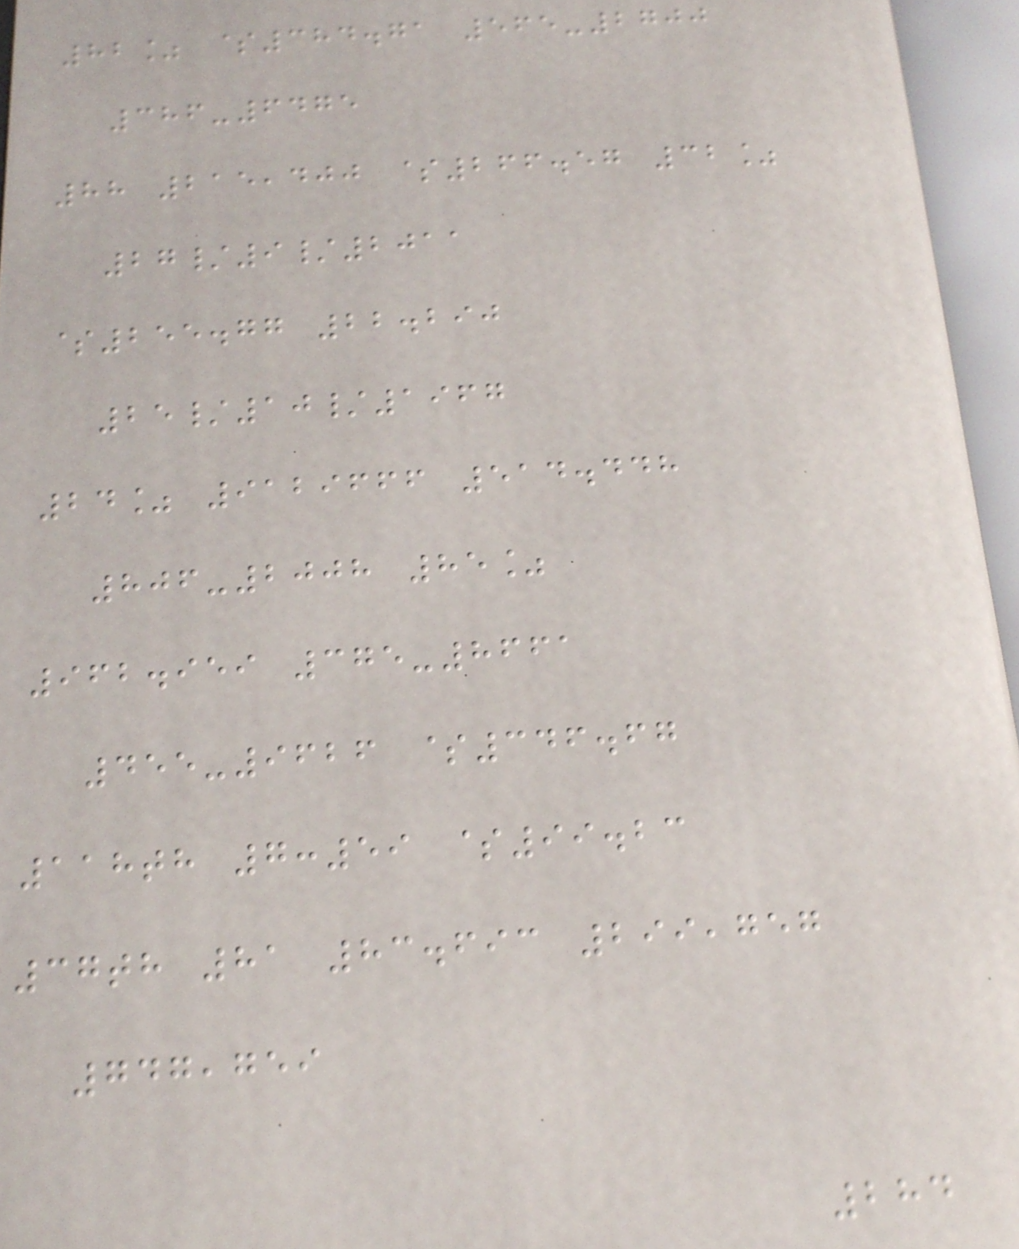82% $384.71 565-2700
386-6475
88 215,400 $266.57 32%
27/9/2011
$255.77 22.290
25/10/1967
24% 9129666 514.448
806-2008 85%
962.959 375-8661
455-9626 $346.67
118th 7:59 $99.23
37th 81 83.693 299,757
747,759
284
